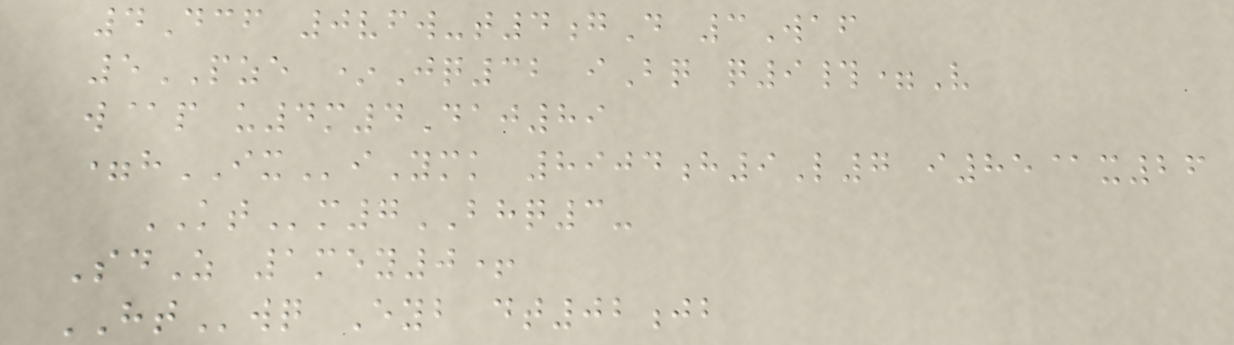4Dcf 0vfw-t4gD 3Waf
5PZE *Jq32 iBq q9#=V
w@p u4m4Daj89
=hIXiYmk 8904h9L7 i85@x26
KTm7BHQ3-
SdZ 1mey0+
HTwq Eyb dt02jb
